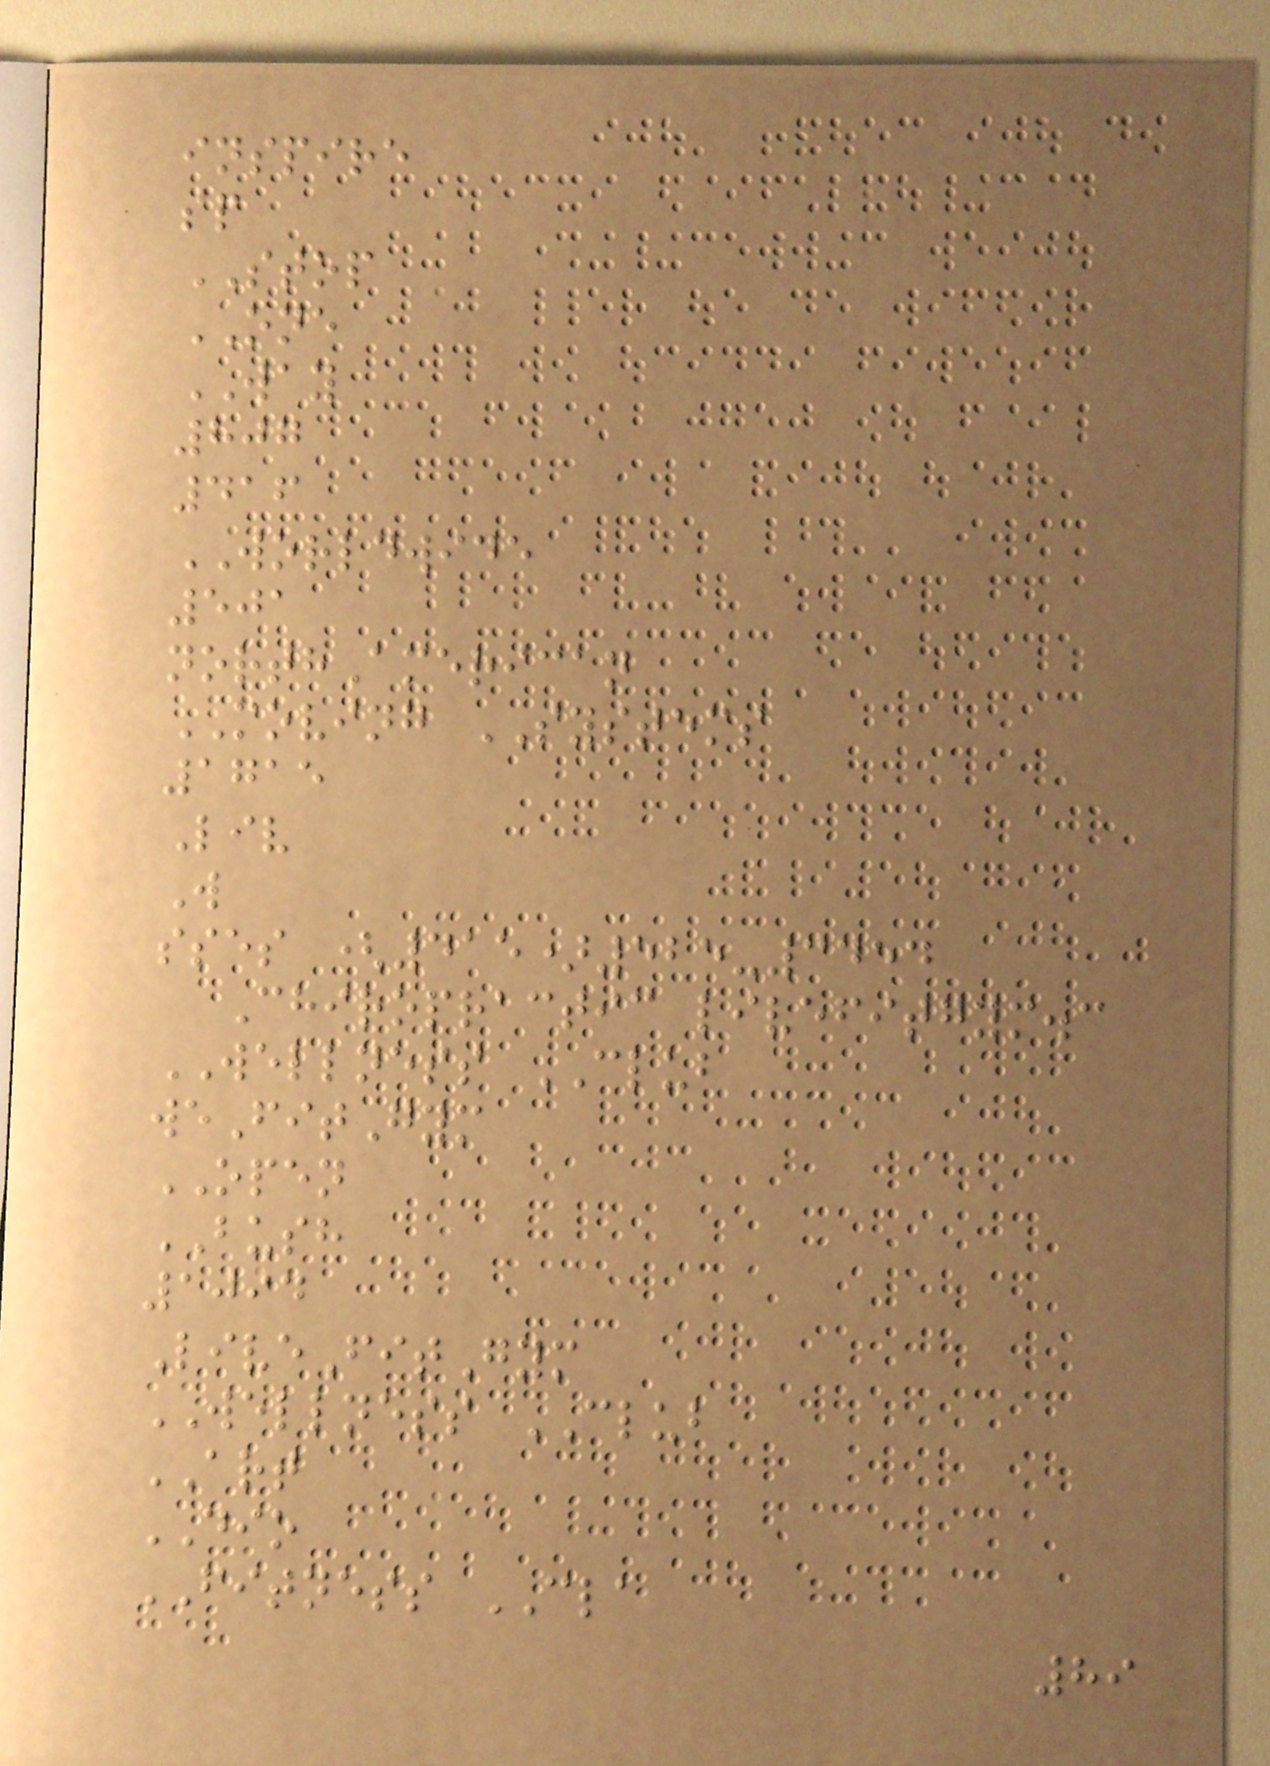inspire
sp
STOP
ONE
WAY
807
416
WORLDWIDE
501
northAmerican
MOVING SYSTEMS
1715
Liv
W
sses (415)525-3454
Chiropractic livefitgym.c
WELLNESS CLUB
weFitGym
OPEN
BUSH
1094
LiveFitGym
WELLNESS CLUB
ART
DIO
FITNESS CLA
89
